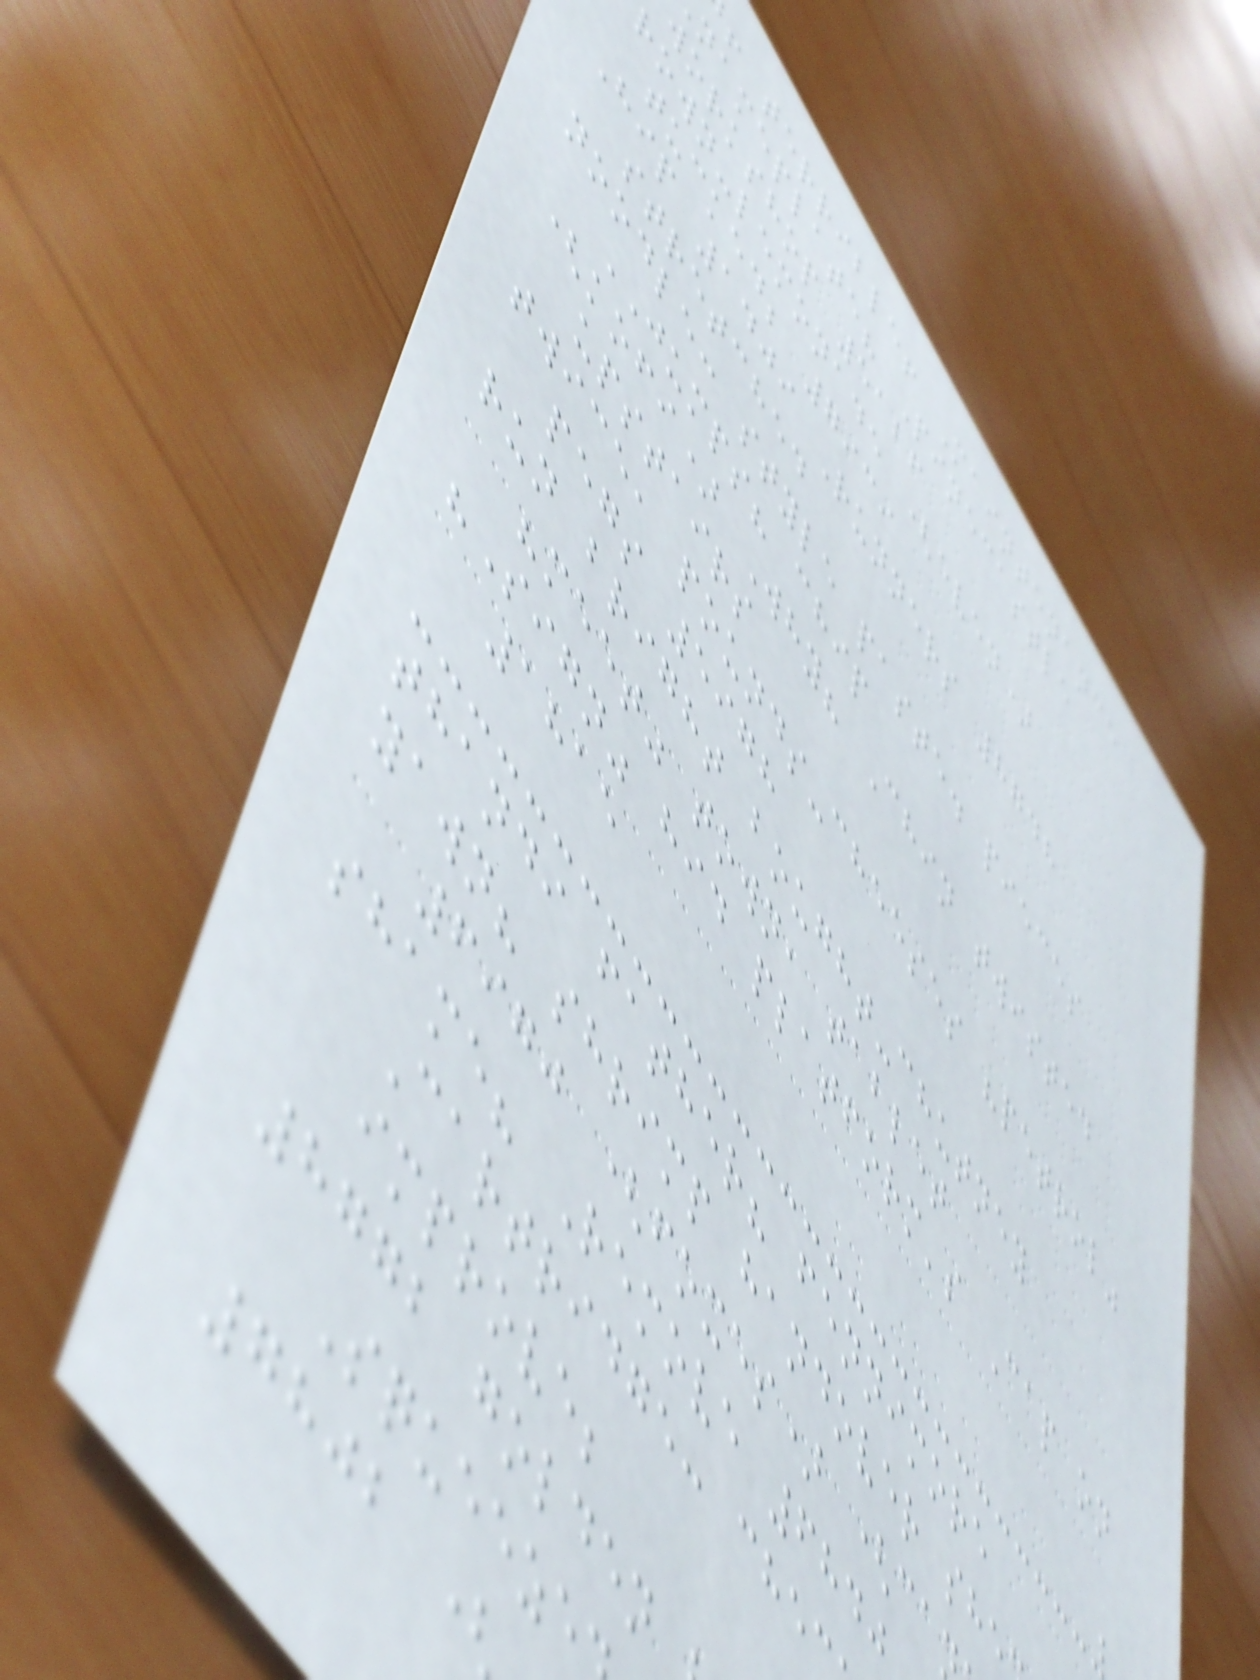! terrible! Maintenance
nameplate? Pinecastle
workshop 5126
rown-lemonade (even)
tucked; 7939
Hip 1409 Runners 8748
stretched
noodle: style paste. pieces
JUMPS? chip
(kofi) Why? Chin twisted
upstairs
twice, pounds-cheeses "petrol"
pegs 5978
run bright bought-chutney
"meet" town, tablet
"Sign" hid platform's Cap on
1815
thandi father? fennimore
yawn? shrimp handover she
6970 (foxes) (ca
shame? Remove 6840
Cartridge: che
improve;
8772 golden
Squeeze
